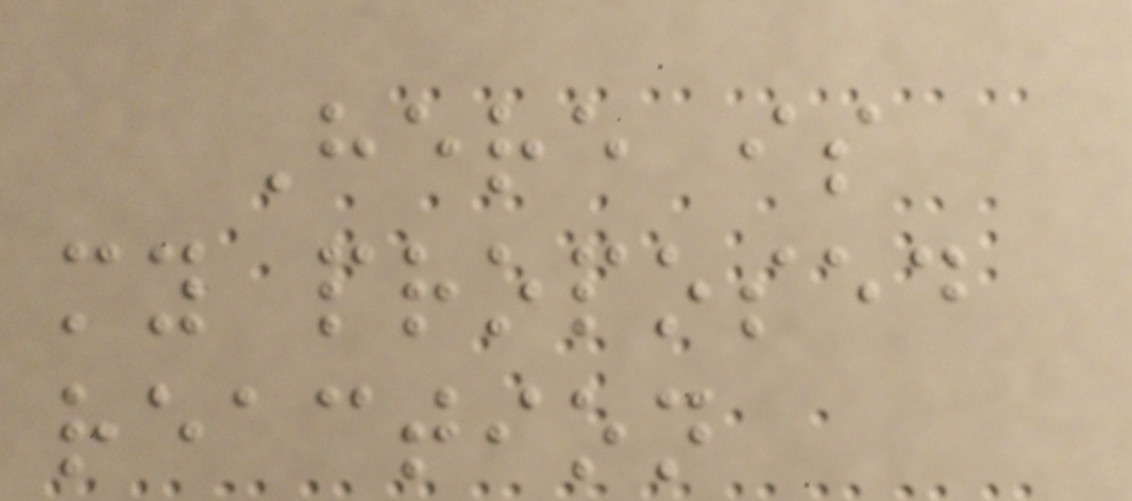Here is
my proposed
reaction
